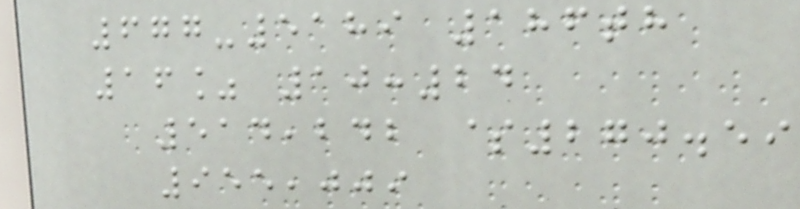677-5189 186th
16% 10:24
514,242 $270.59
955,009
